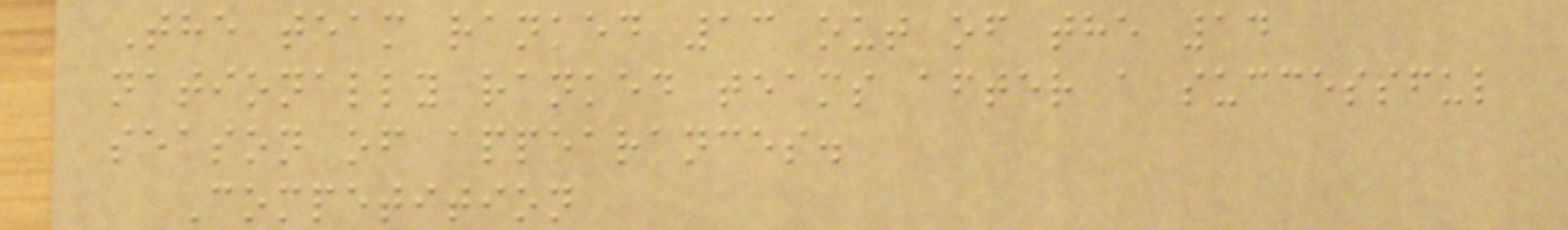The team ranked 13 out of the 14
nationally ranked teams after a successful
season of appearances.
Competition
